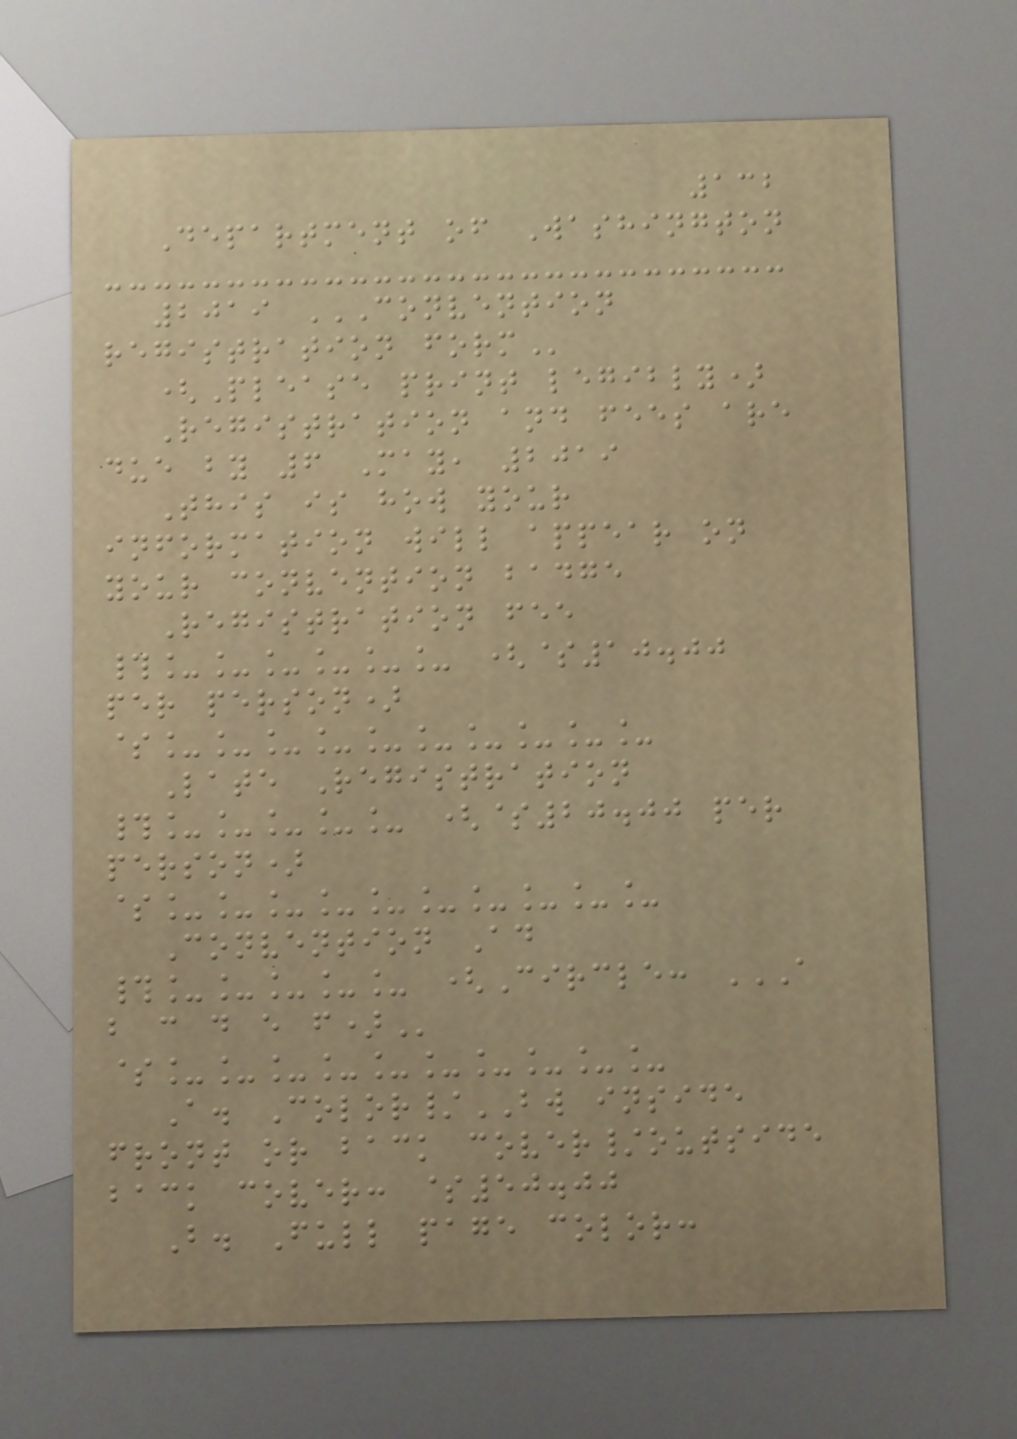132
Department of Washington
2019 CONVENTION
REGISTRATION FORM
(Please print legibly)
Registration and fees are
due by 6 May, 2019
This is how your
information will appear on
your convention badge
Registration fee
#______ ($10.00
per person)
$__________
Late Registration
#_____ ($20.00 per
person)
$__________
Convention Ad
#_____ (Circle: A
B C D E F)
$__________
A. Color/BW inside
front or back cover/outside
back cover: $50.00
B. Full page color:
